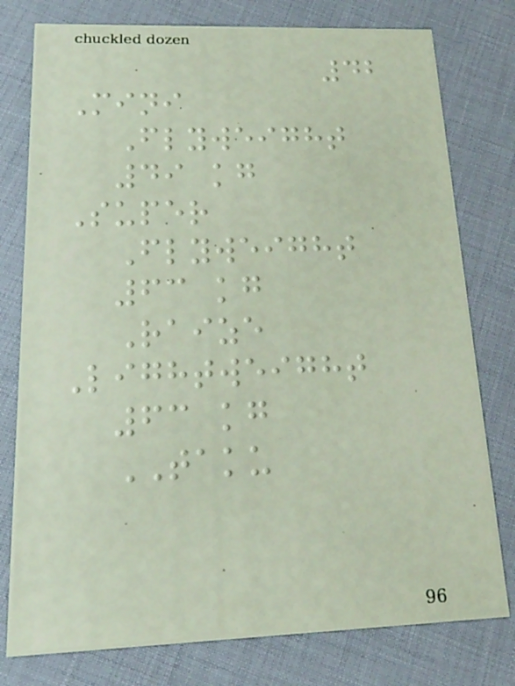42
Mini
Flyweight
49 kg
Super
Flyweight
63 kg
Raize
Lightweight
63 kg
TAKU
